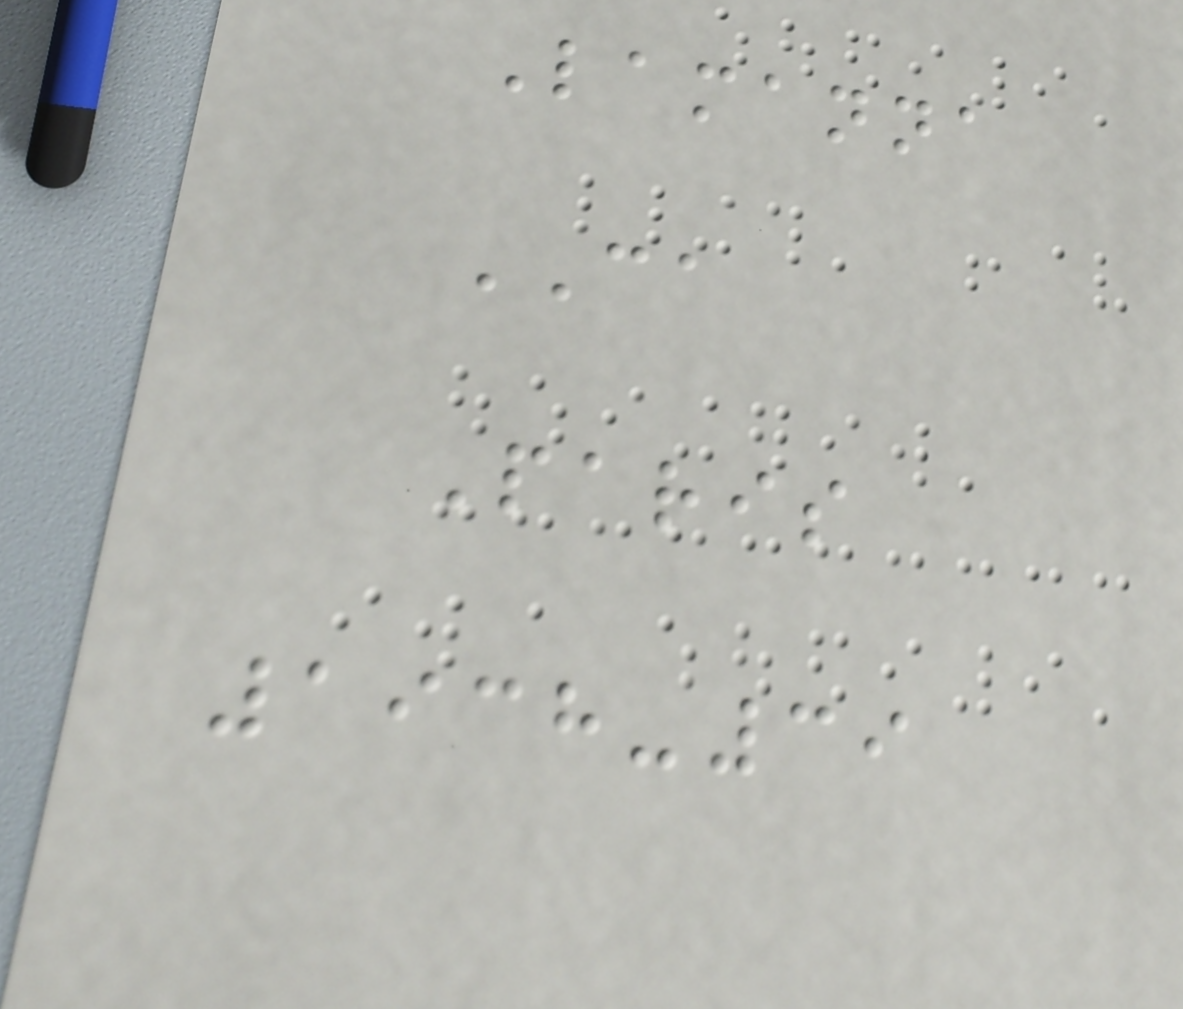Lamanna
CA
Paris
1938-39
